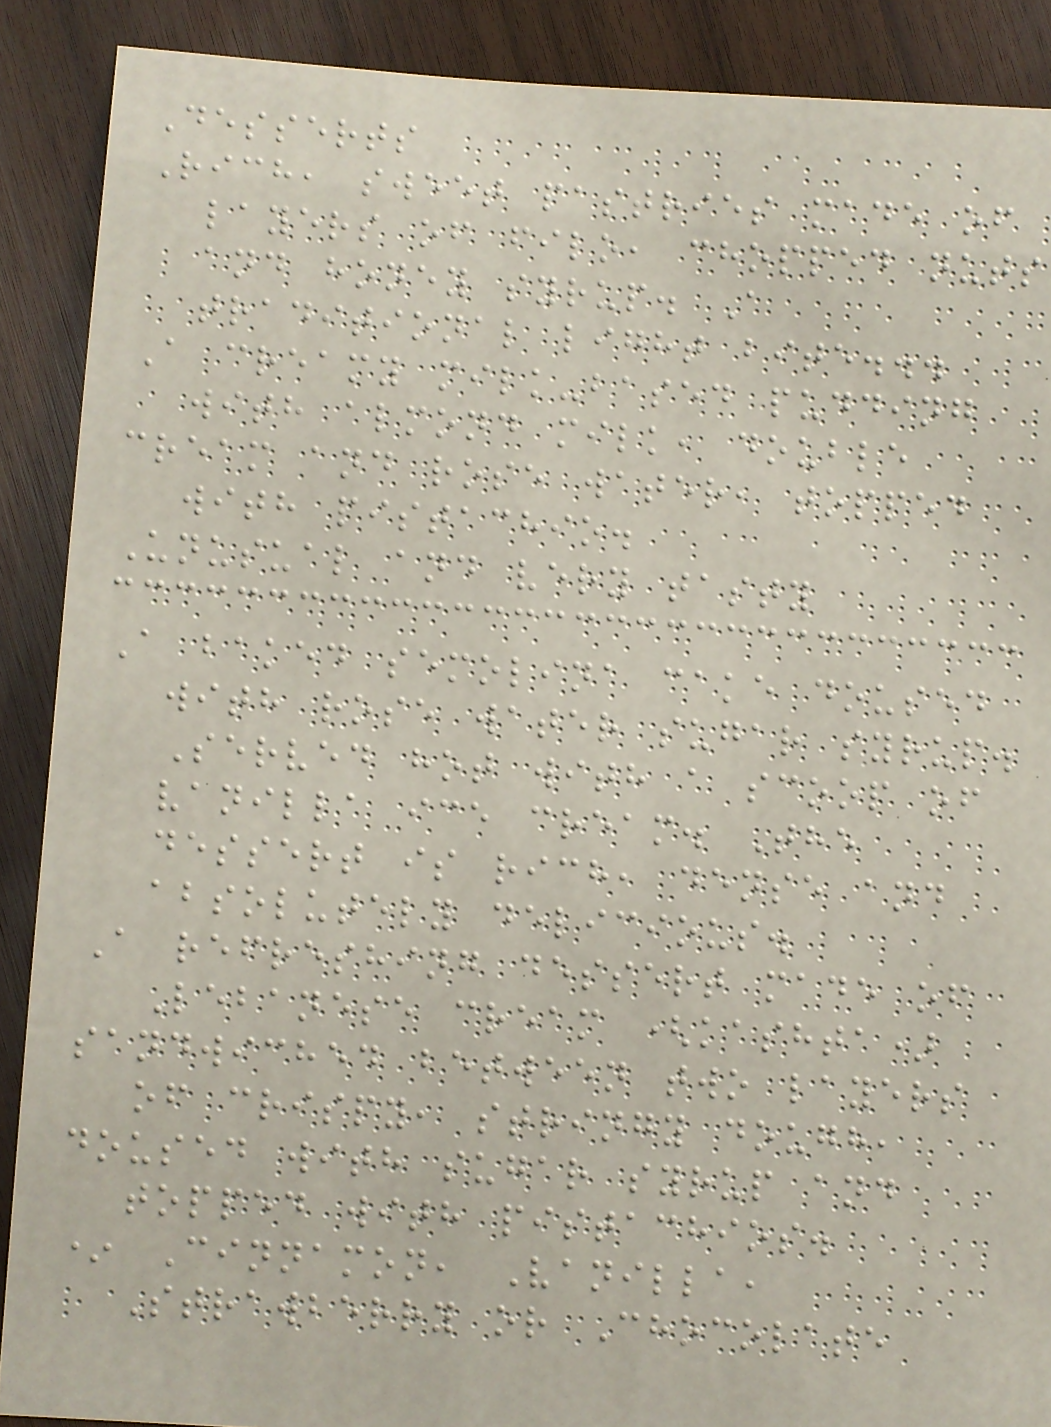Desserts
Rich, sweet pastries made of
layers of filo, chopped nuts
and honey syrup. A
traditional light bite...
A creamy milk-based pudding
with almond milk, double
cream and rose water, topped
with pistachio.
Unusual and very tasty
A baked semolina cake doused
with rose water sugar syrup.
Served hot with a scoop of
vanilla ice cream. The
dessert is rich, dense and
absolutely delicious.
A refreshing dessert made of
Lebanese cream (kashta)
sandwiched between two layers
of crispy, stringy dough,
doused with sugar syrup and
topped with pistachios.
* Cinnamon, Vanilla,
Strawberry or Chocolate
